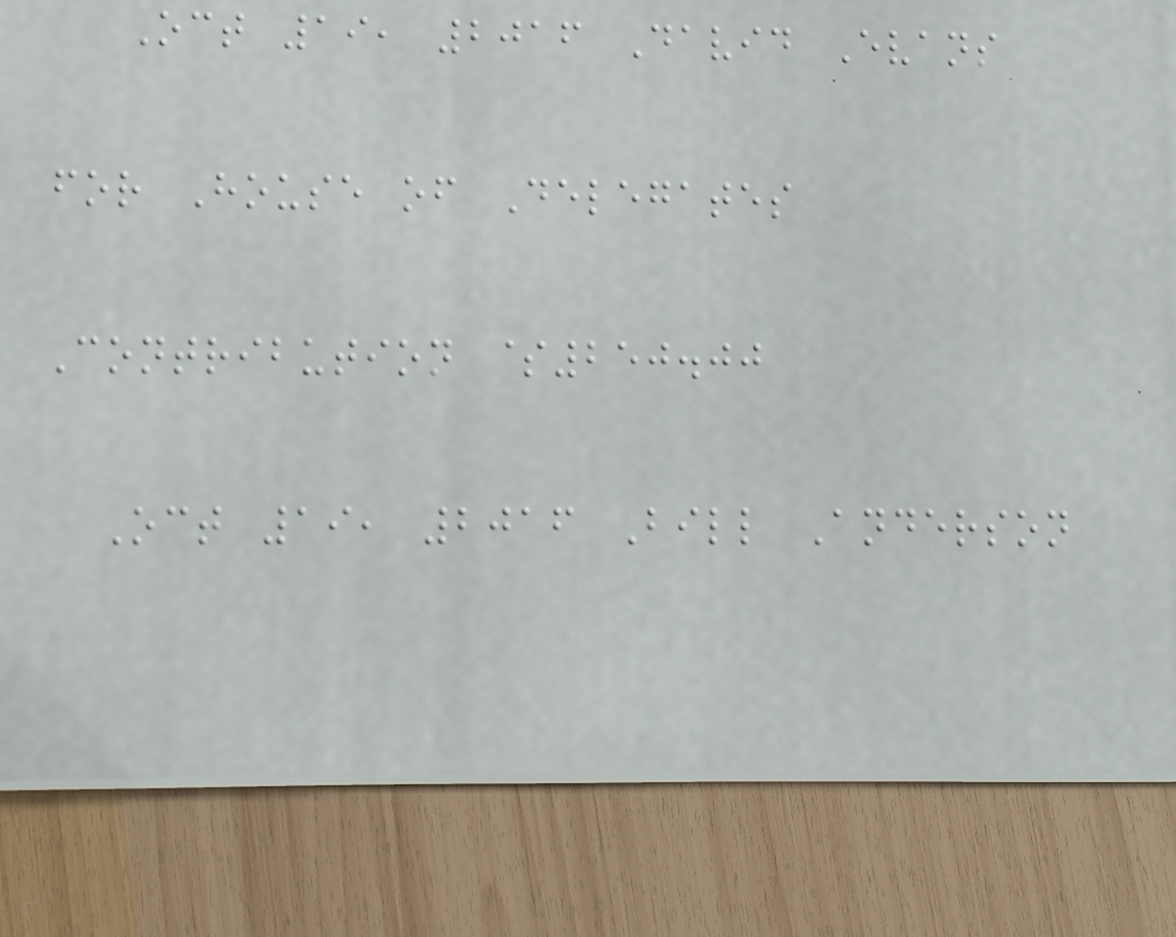Oct 19, 2016 David Evans
for House of Delegates
Contribution $250.00
Oct 19, 2016 Bill Anderson
